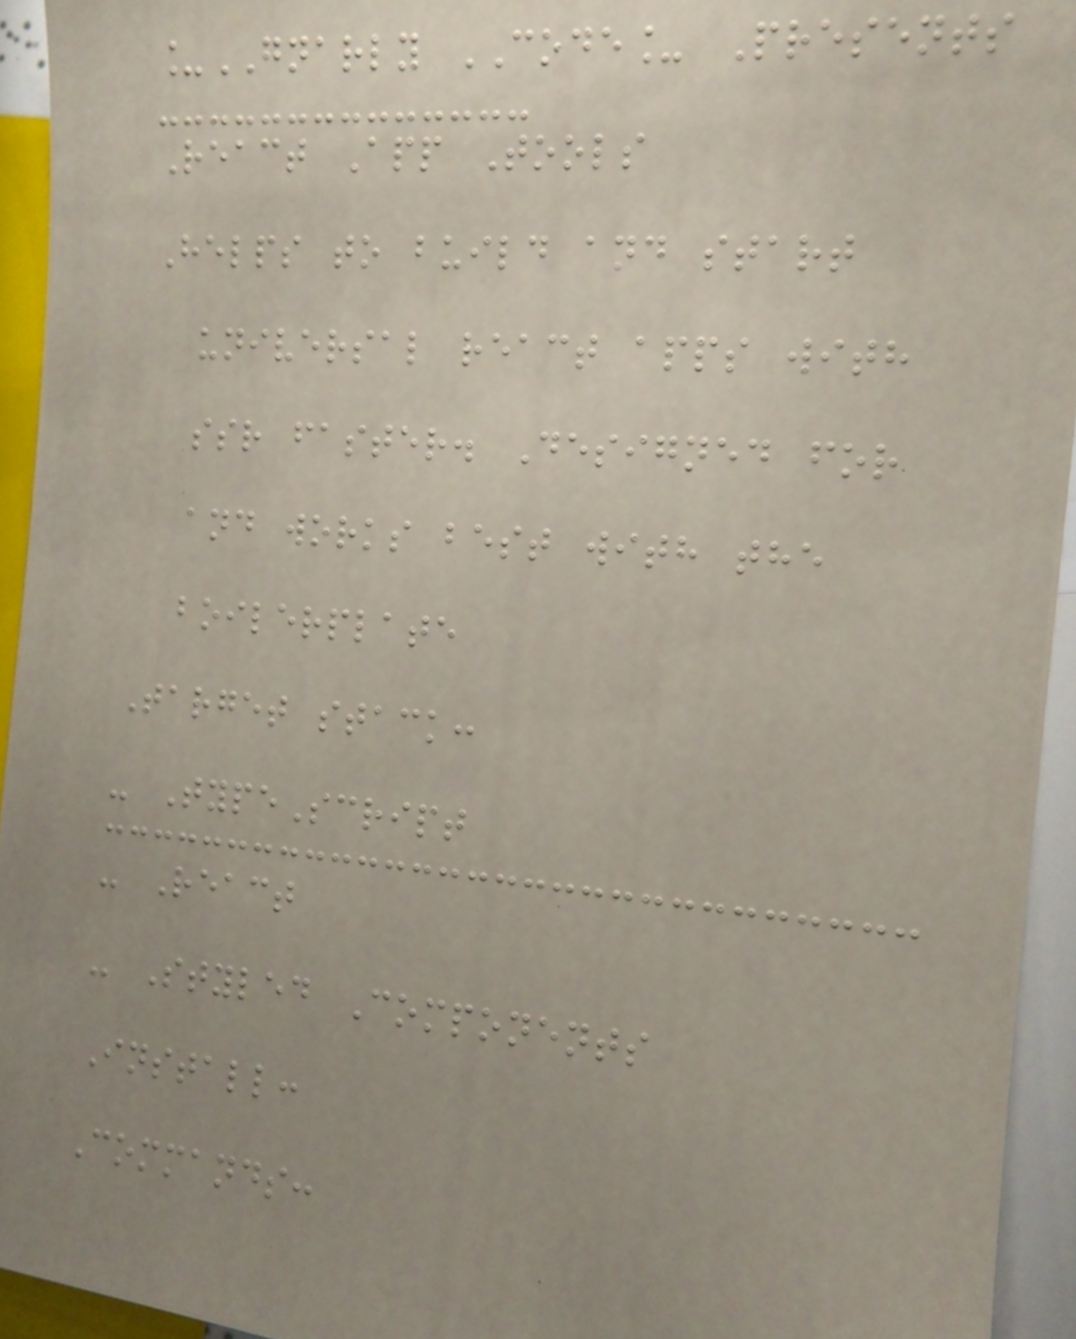_GNARLY CODE_ Presents
React App Tools
Helps to build and start
universal react apps with
ssr faster. Designed for
and works best with the
boilerplate
Target stack:
- TypeScript
- React
- Styled Components
Install:
Commands:
